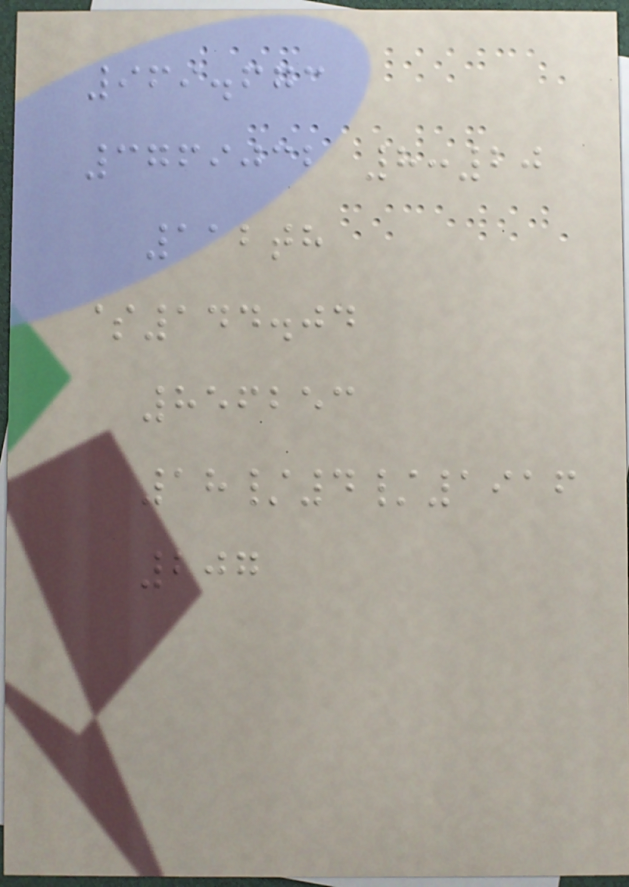969.673
3769032 8:20
112th
$144.04
856253
18/4/1916
207
